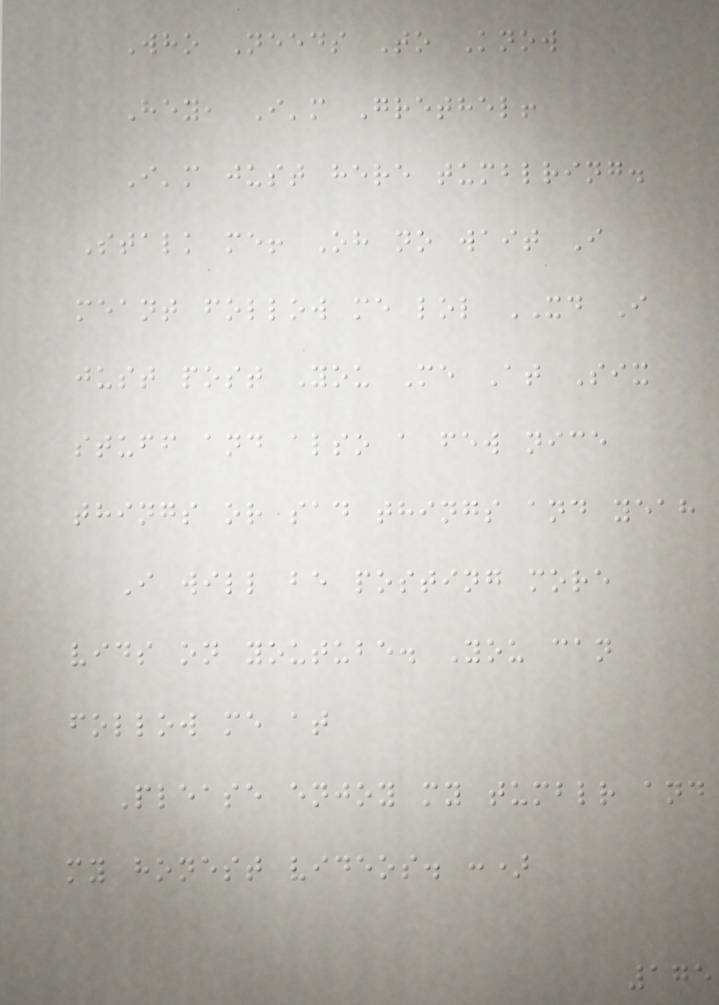Who Needs To Know
Hey, I'm Grethel!
I'm just here tumblring.
Stalk me! Oh no wait I
meant follow me lol XD I
just post You Me At Six
stuff and also a few nice
things or sad things and yeah
I will be posting more
vids on youtube. You can
follow me at
Please enjoy my tumblr and
my honest videos. :)
175
